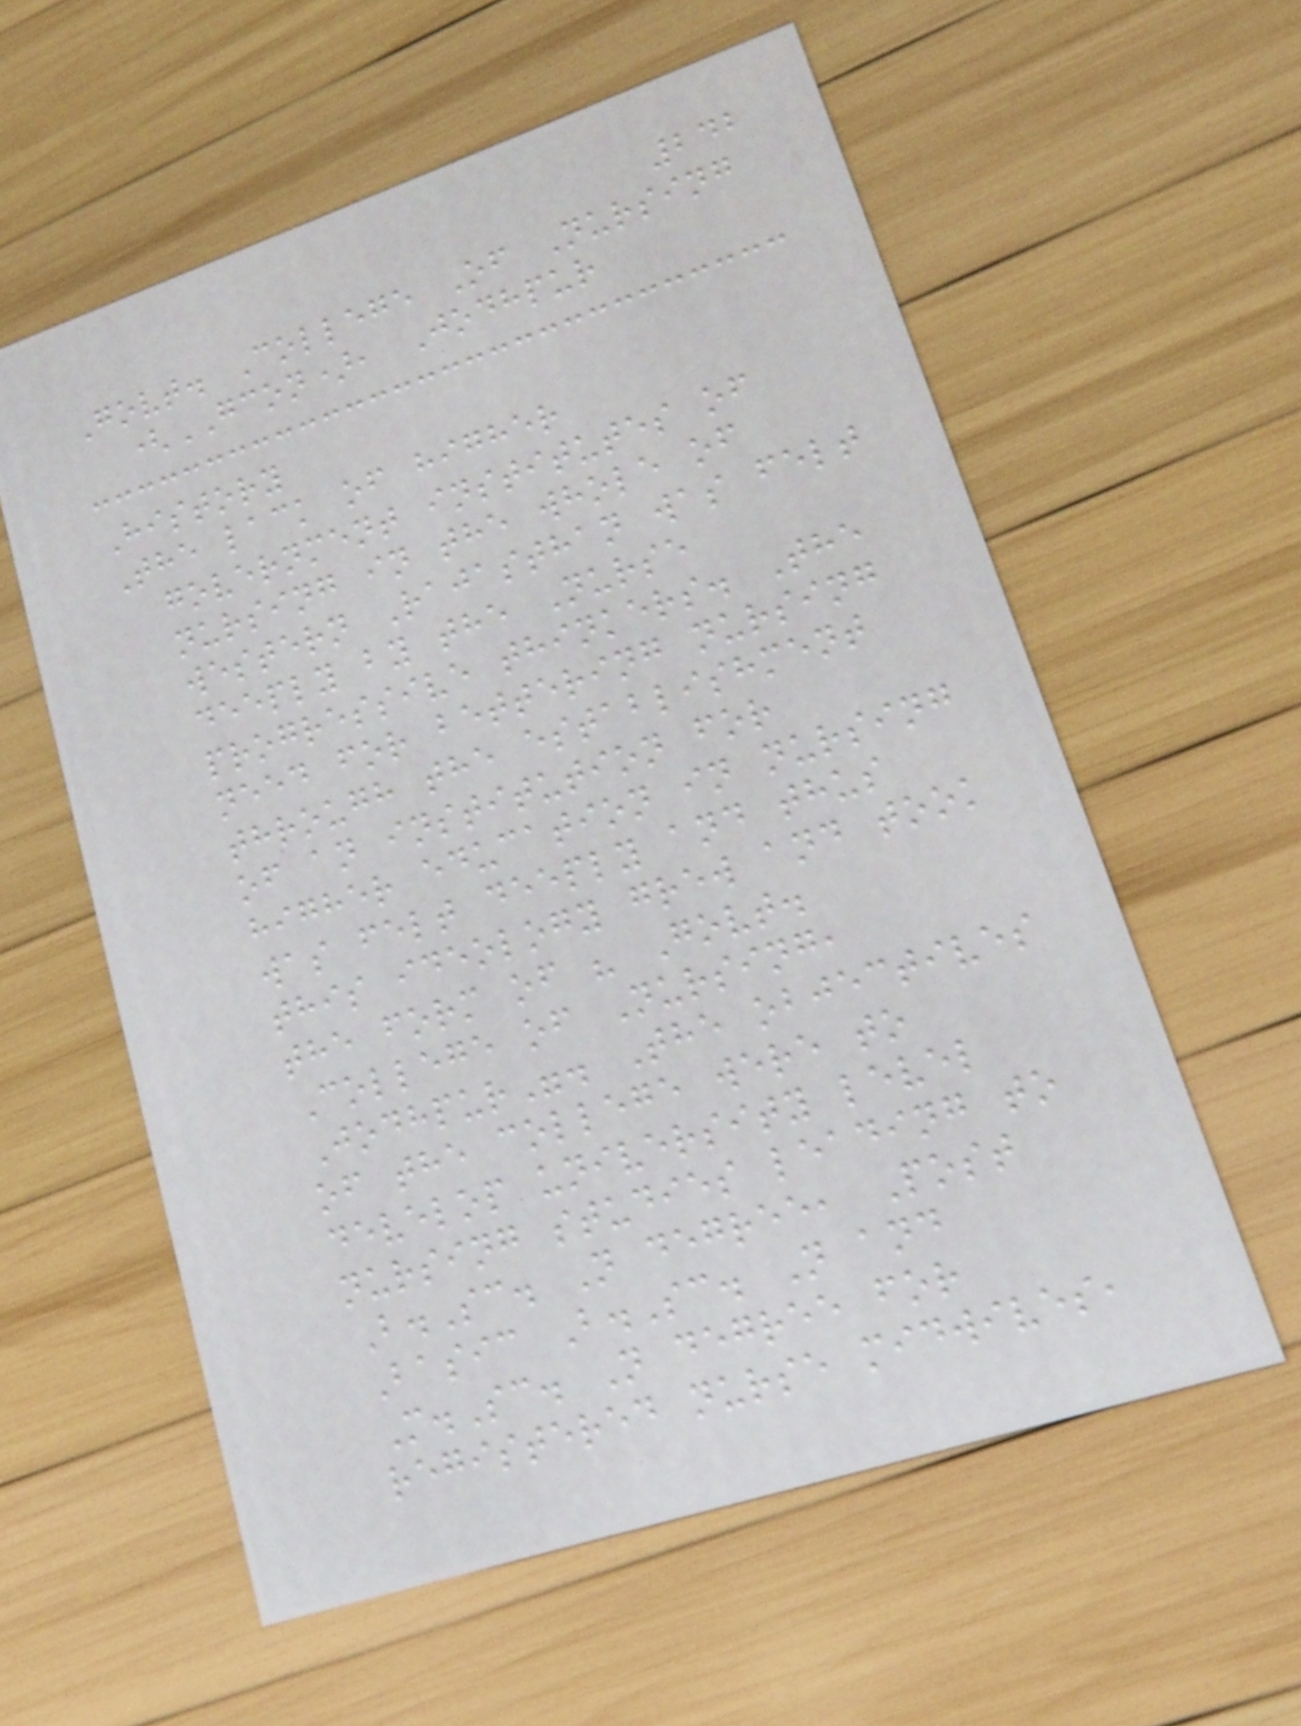242
Govt. College Of Nursing
(GCON), Jodhpur
History
The lack of higher
government institutes of
nursing in the whole of
western Rajasthan was felt
deeply by the Nurse
progressive thinkers. The
need for bettering nursing
through the establishment
of an institution for
higher education in nursing
was felt deeply and thus
this ideology grew and took
the form of " Govt.
College of Nursing,
Jodhpur". The objectives
of the college were to
develop university level
nursing studies leading to
B.Sc. N degree, Post
Basic B.Sc. N and
M.Sc. N degree for
registered nurse midwives,
